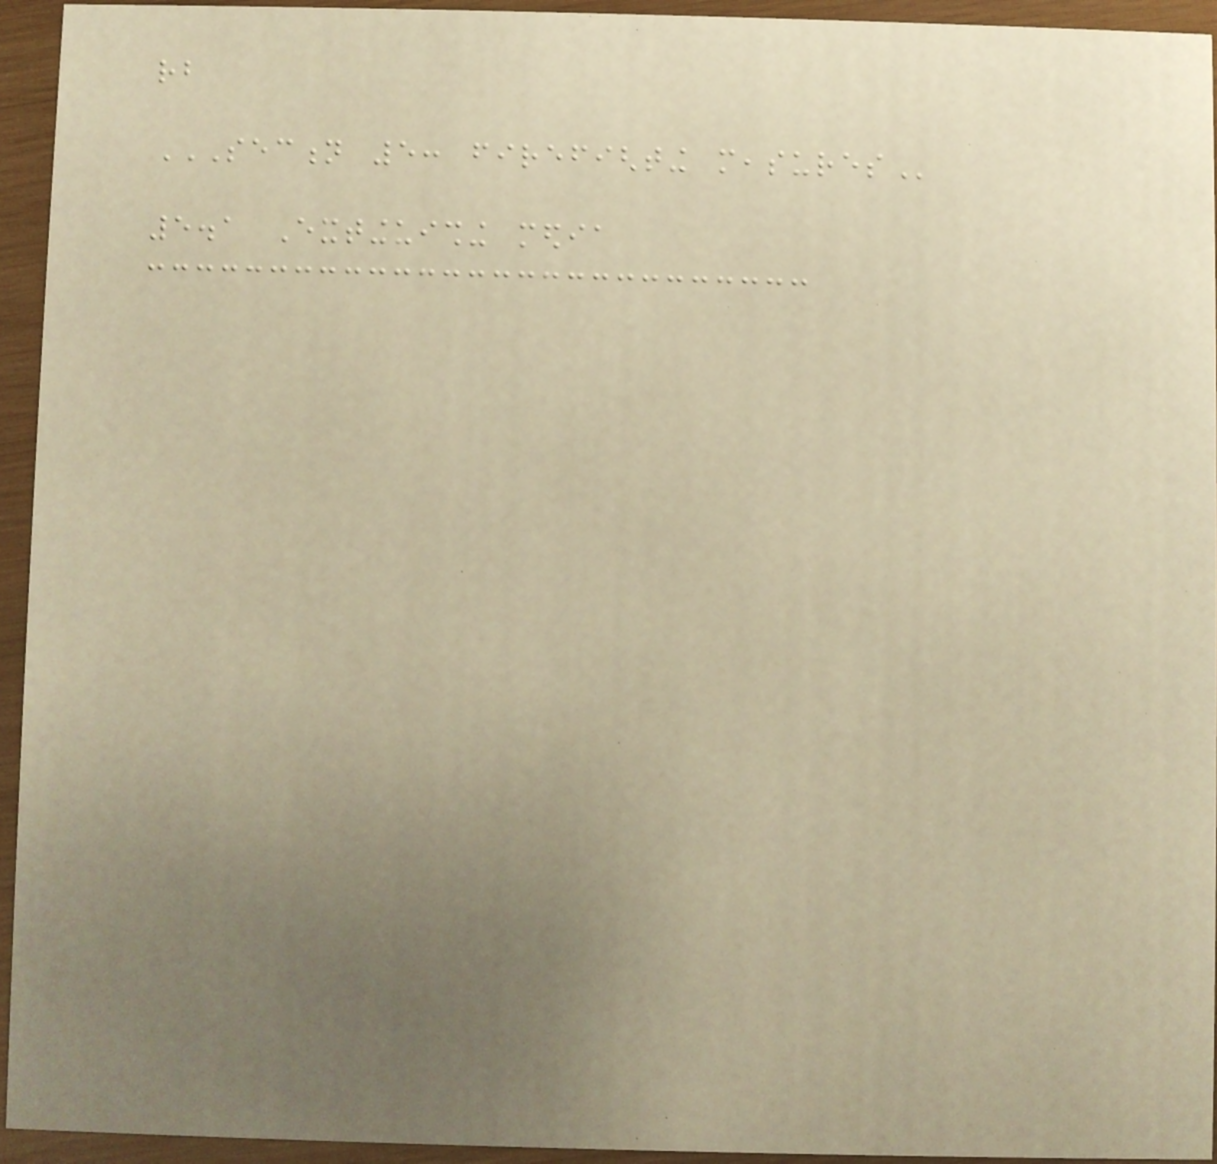rb
SECTION 5: FIREFIGHTING MEASURES
5.1 Extinguishing media
